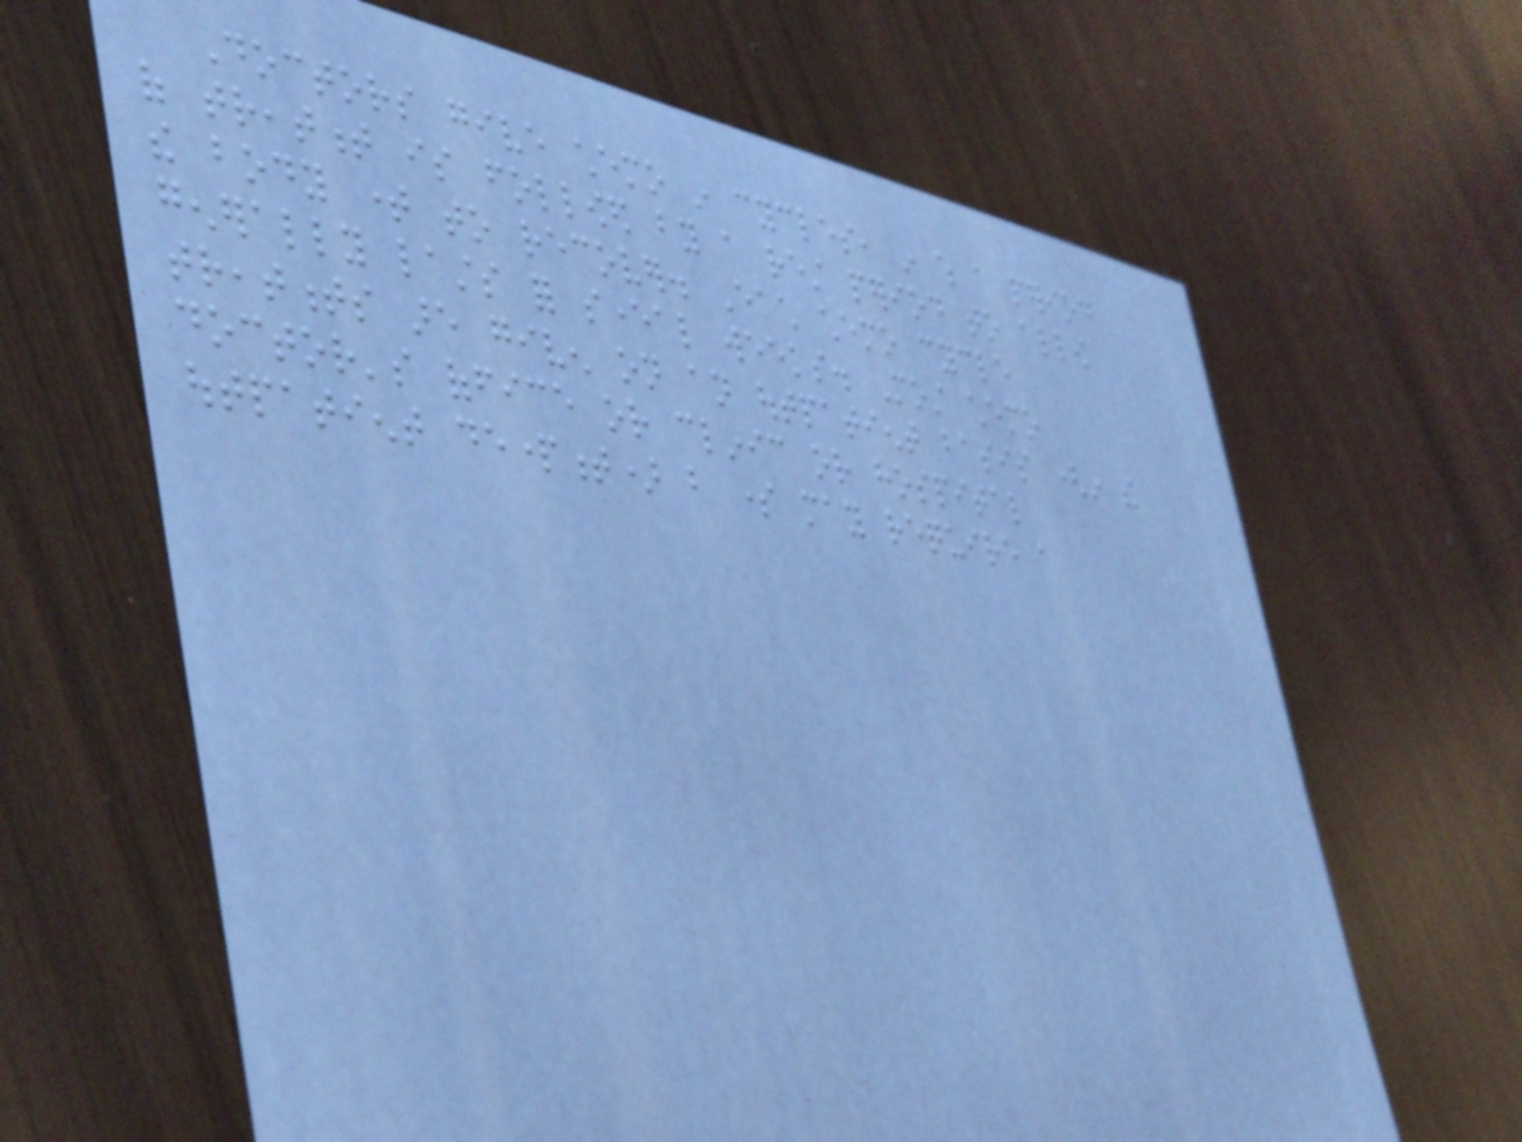Doctors give chemo in cycles, in which a period
of treatment is followed by a rest period to allow
the body time to recover. Each chemo cycle
generally lasts for several weeks. Most chemo
treatments are given on an outpatient basis (in the
doctor's office or clinic or hospital
outpatient department) but some may require a
